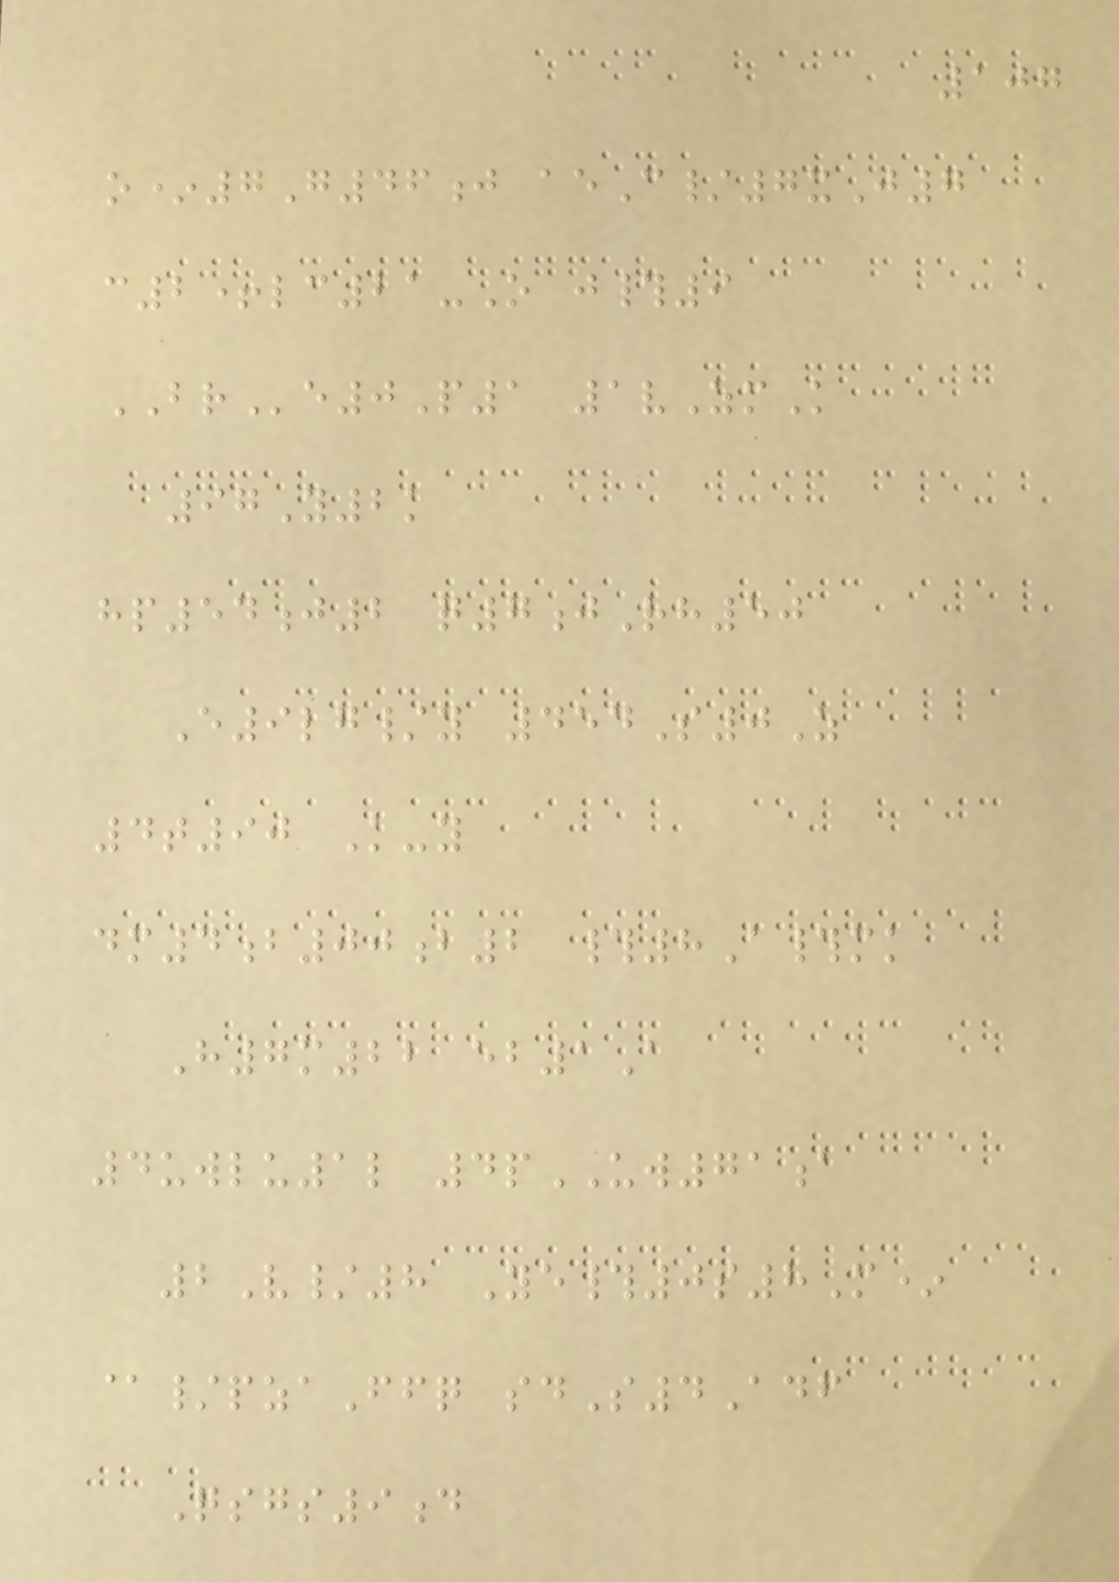107
o*7G46j aeC/7xJ7
c2+lc21-O j#9
BRe0P1 1vZmK
97Y2k
hp54j2 q7jRh50
E9lg/y 454S0Z
4t90 K-y
dm4b00b2 #8A#mk
H7m22 eb1A
4uwlu1l 4pUW71a
2V/8 Ye#0s8M*
@/pzaFfq sdS4Adf
Qsgs9d
